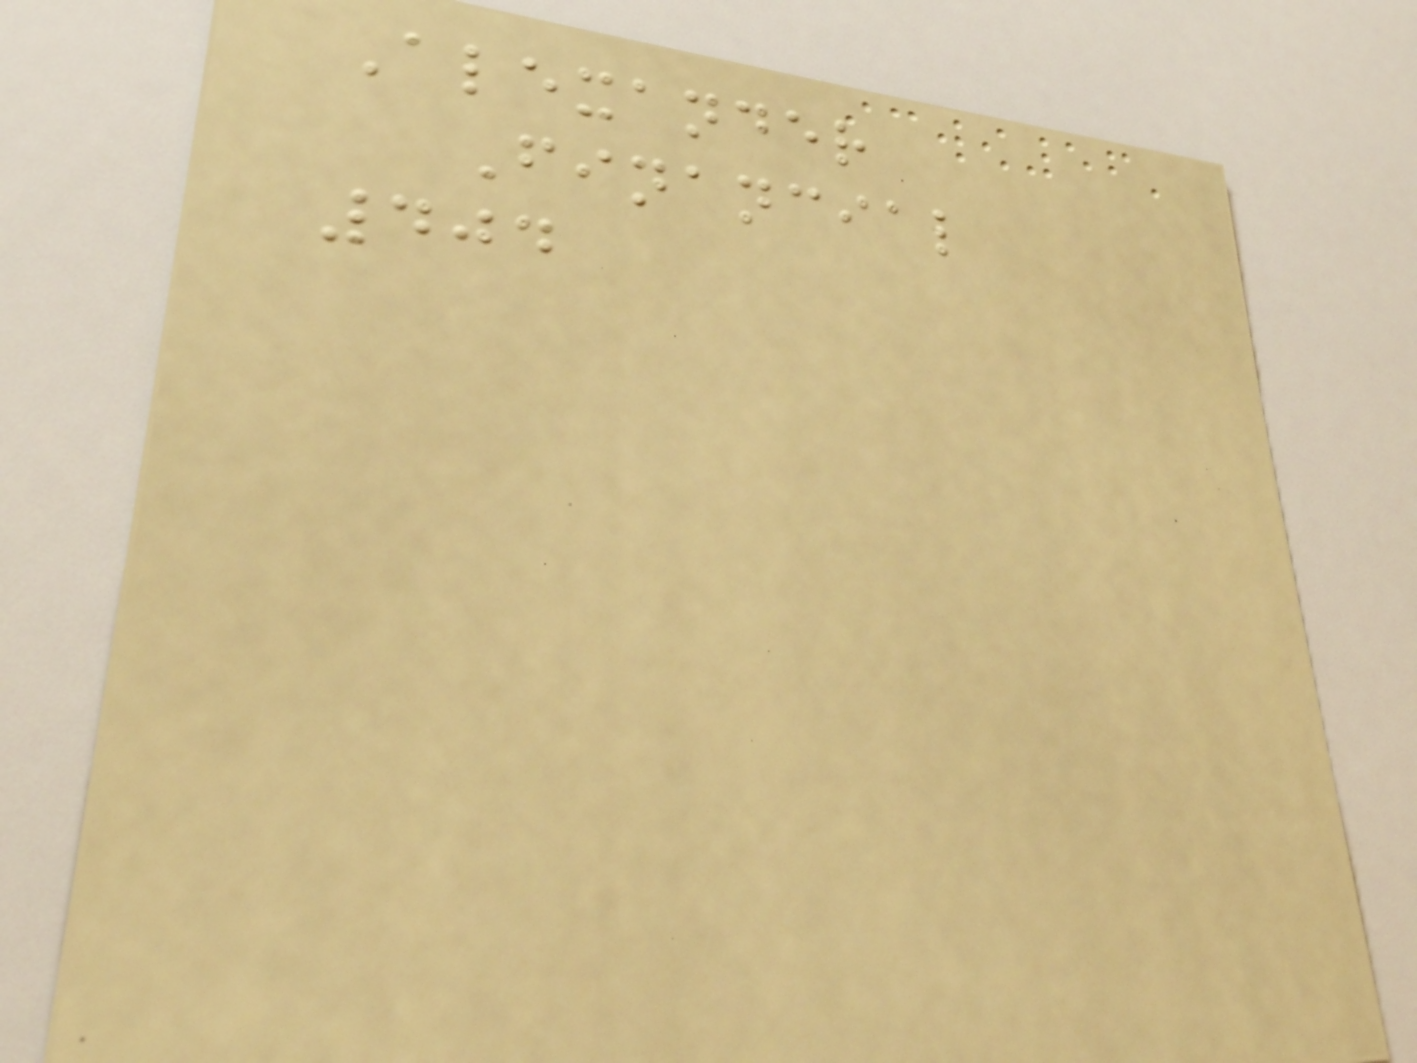Alexander
Financial
404
